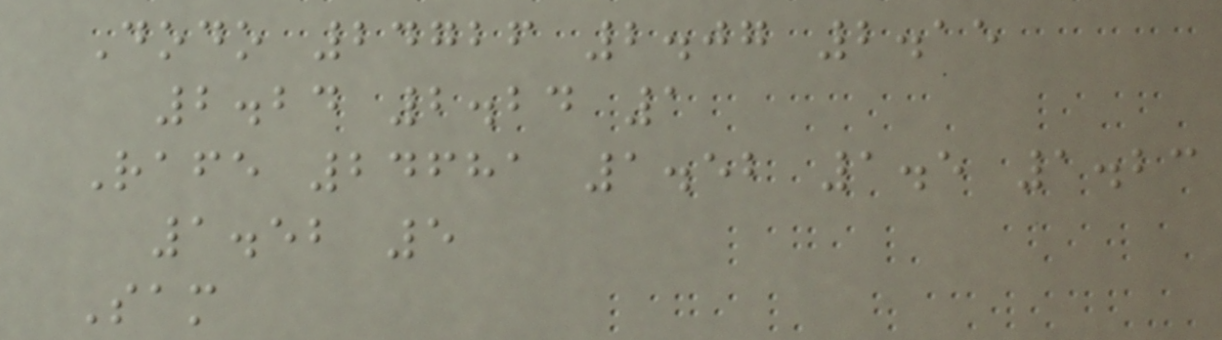Dodo 24726 2.07 2.15
2.24 2.24 1
Rafe 24681 1.52 1.5 1.23
1.52 5
Sam
